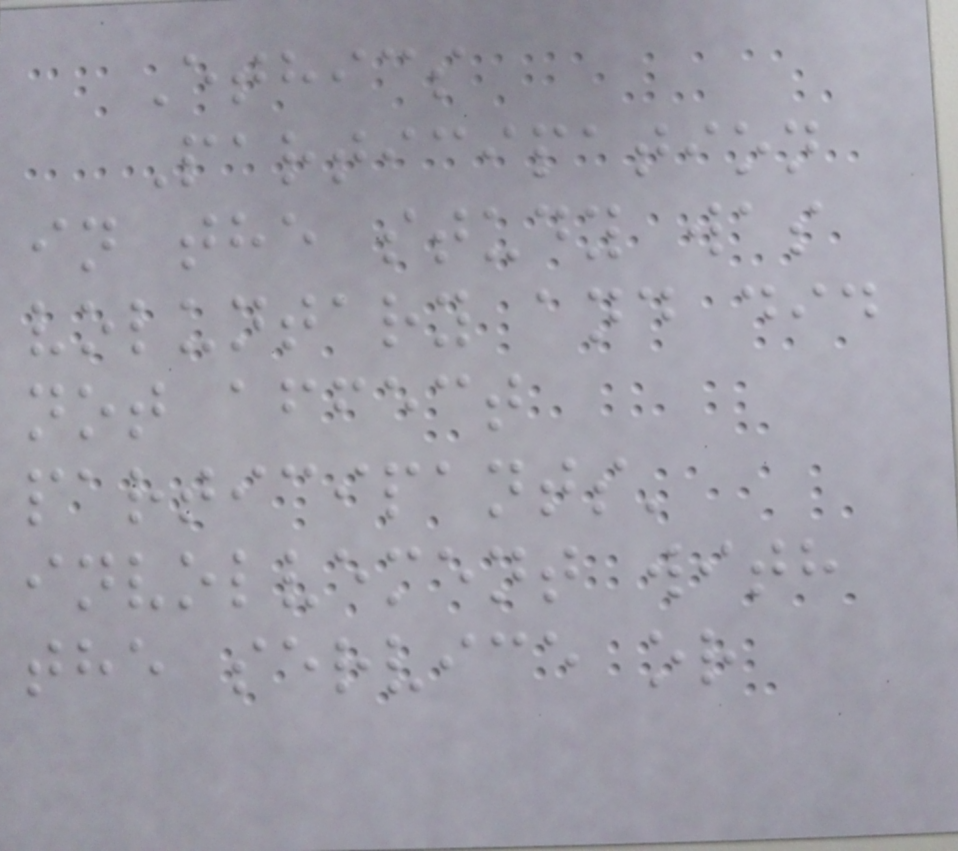Ethics
Participation
in the study was
voluntary and did
not affect
participants'
involvement with
the service or
